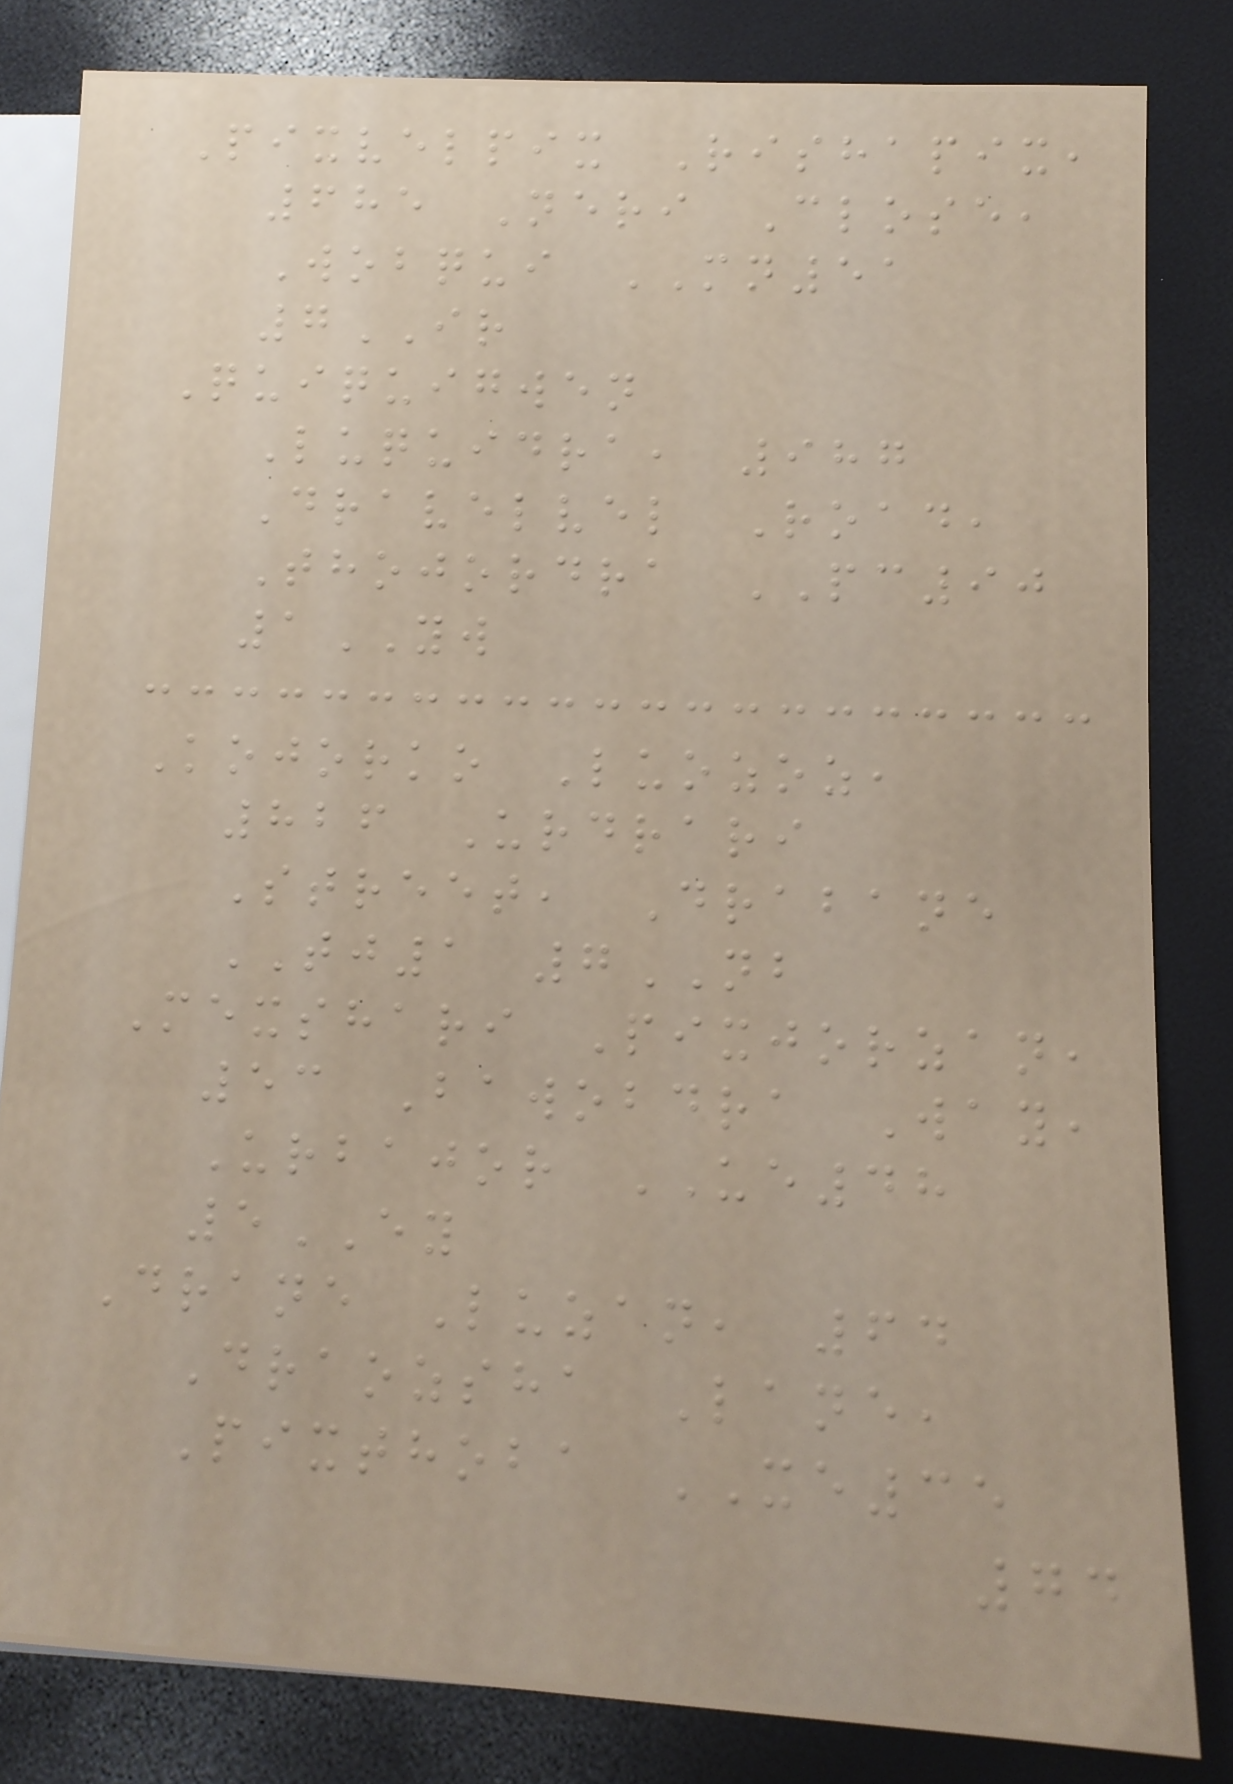Pixvelpix Rishapix,
685 Neri Close,
Wobqui MN51
7IR
Quiquigwen
Luquidra, 987
Dravelvel Road,
Thojordra PC90
1YW
Kojorko Luozoz,
826 Urdrari
Street, Drabane
TJ1 7NB
Mexshari Pixjorzan,
53 Bawobdra Way,
Urbajor UE48
5EY
Drane Luzan, 64
Draozsha Lane,
Pixthoba XE35
74
